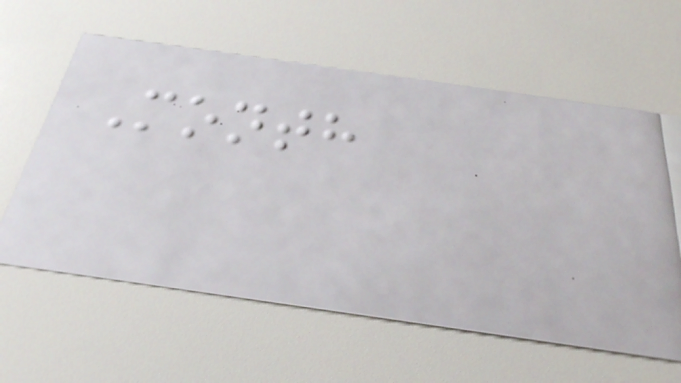Month
